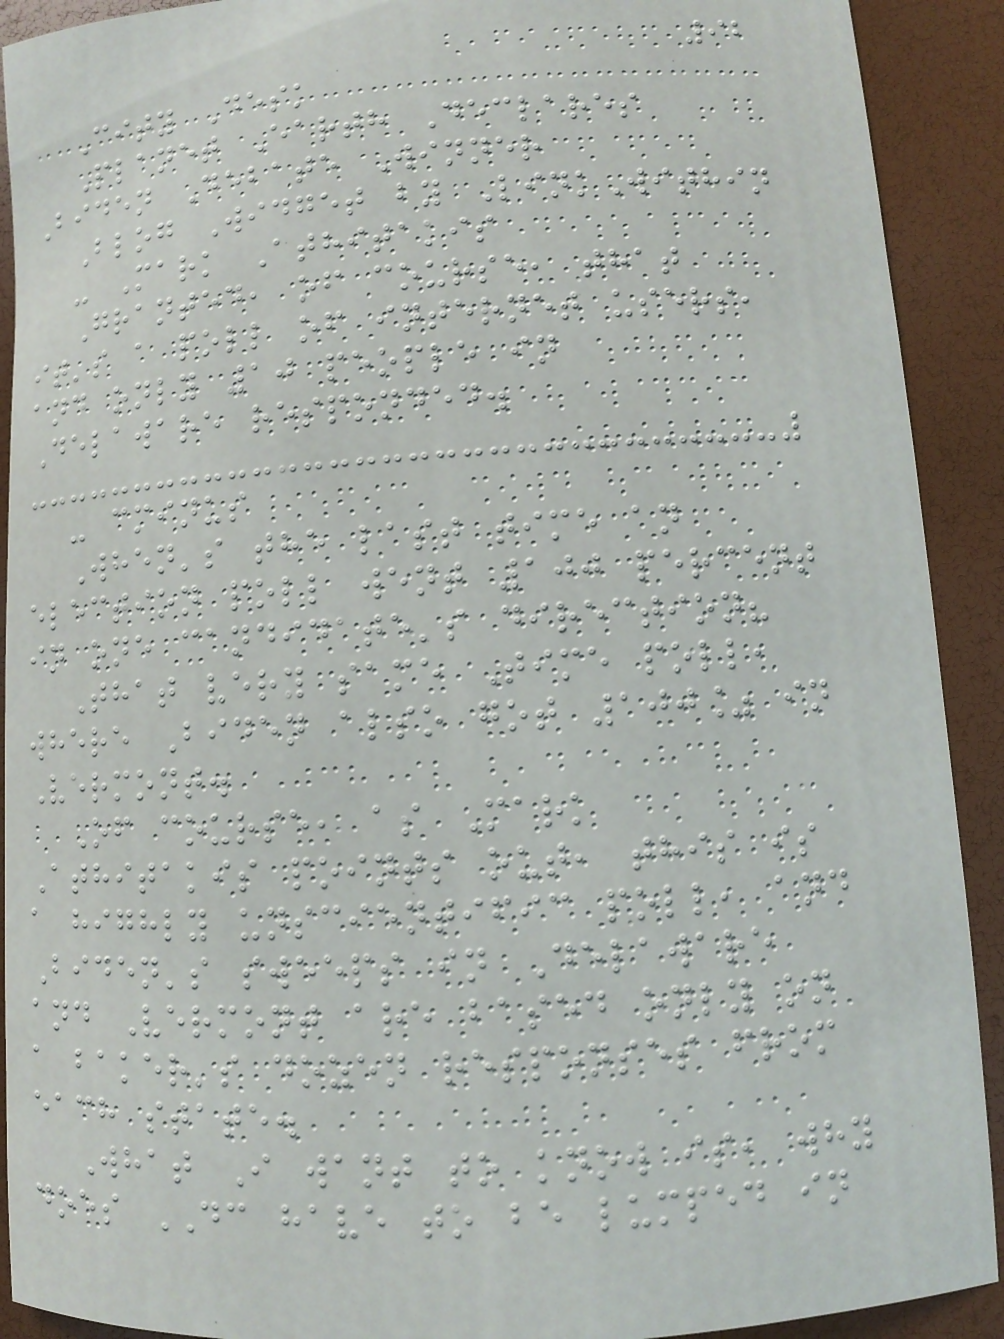92
City Desk
Planet Earth Declares
Biden Debate Winner
Blog Widget by LinkWithin
- Mark Athitakis
Granted, of course, that
it's a poll of internet users,
and only 10 people in
Delaware responded.
- cminus
When's the last time an
election poll went 100 percent
in one candidate's direction?
That very same Time poll,
where Biden also got 100% in
Vermont.
Of course, as Mark
Athitakis points out, this is
a highly unscientific poll, and
Biden's sweeps in Delaware
and Vermont are based only on
a baker's dozen responses from
each state.
What I want to know is, why
does DC have to be lumped in
